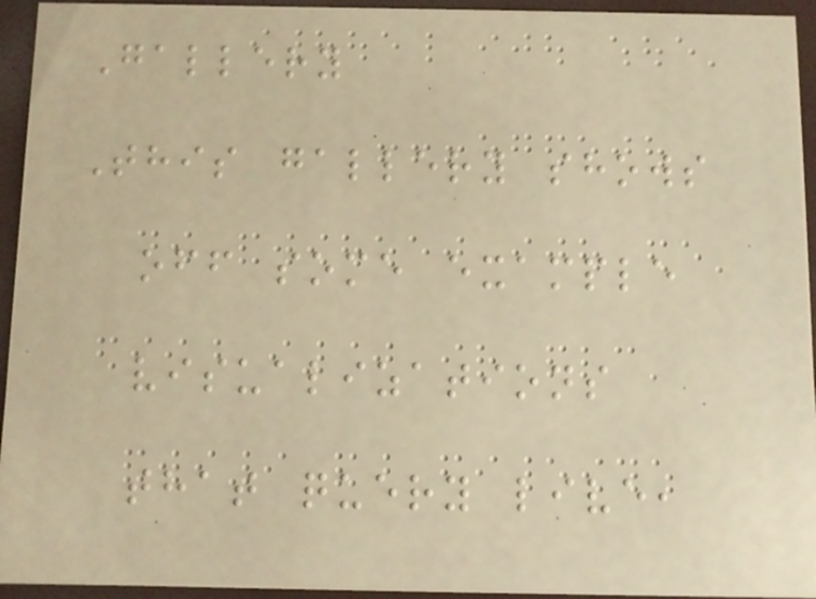Gallery
This gallery shows
off some example
visualizations
that query live,
